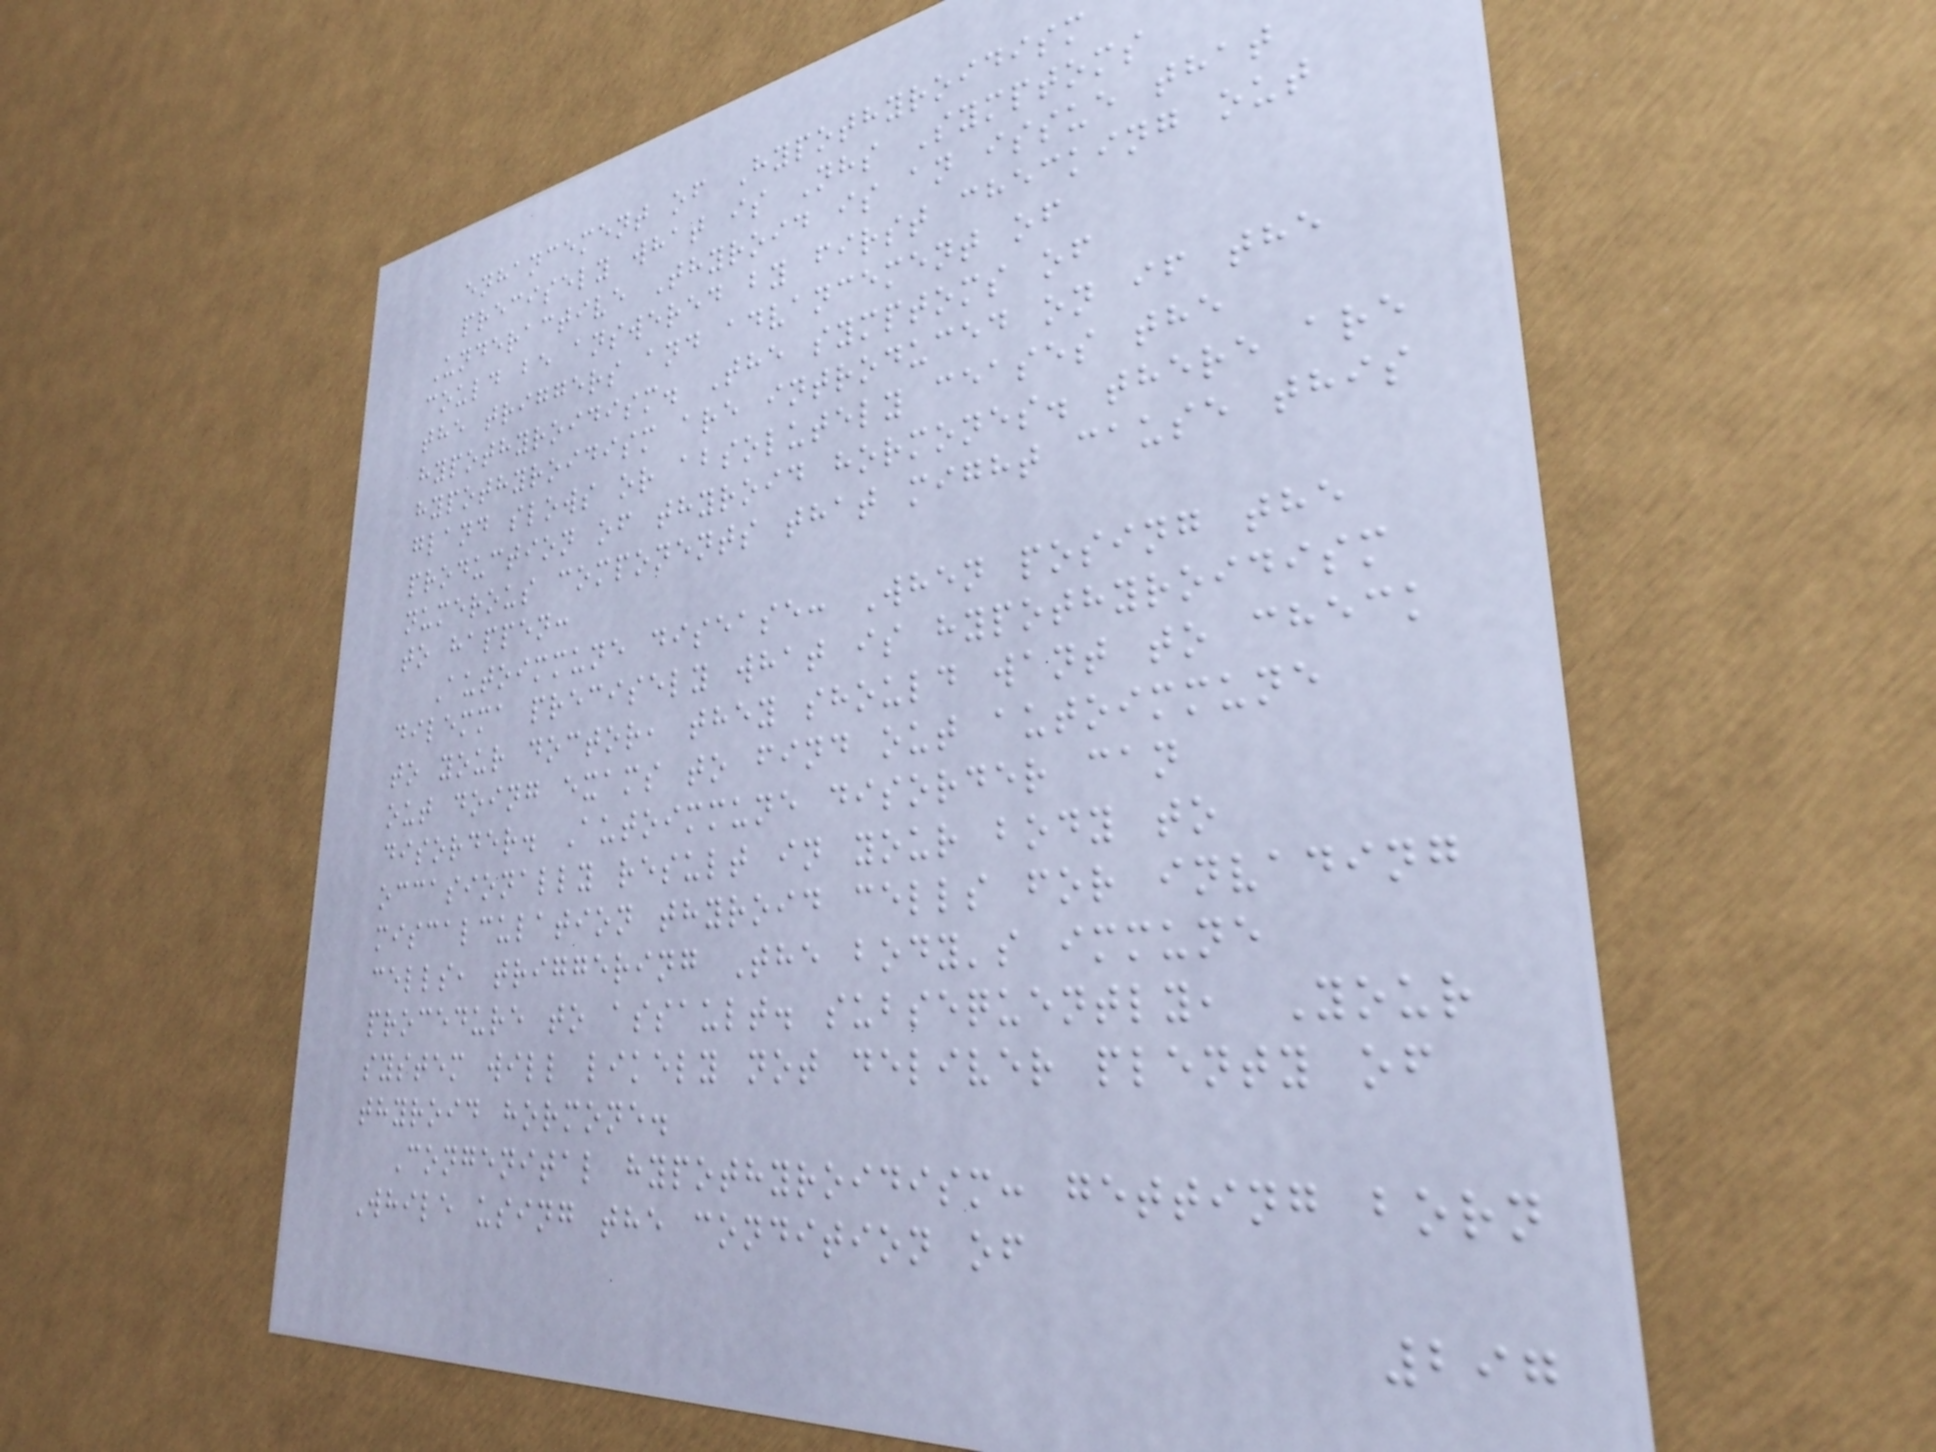enhancement of Hypothyroidism
precisely what is Nhs Symptoms
Underactive Thyroid is an issue that
could be answered by first checking out
the triggers and advancement of
hypothyroidism. The symptoms of
hypothyroidism are introduced on if the
gland slows or absolutely ceases the
production of thyroid hormones. there are
numerous components that might cause this
to happen:
Autoimmune disease: When posing the
dilemma precisely what is hypothyroidism
to your doctor, they should want to check
out doing exams to find out autoimmune
disorder. Autoimmune disorder can
occasionally result in your body to
miscalculation thyroid cells for invading
cells, triggering The body's immune
procedure to assault. subsequently, Your
system will likely not deliver plenty of
thyroid hormone.
Congenital hypothyroidism: getting born
While using the condition of
297
